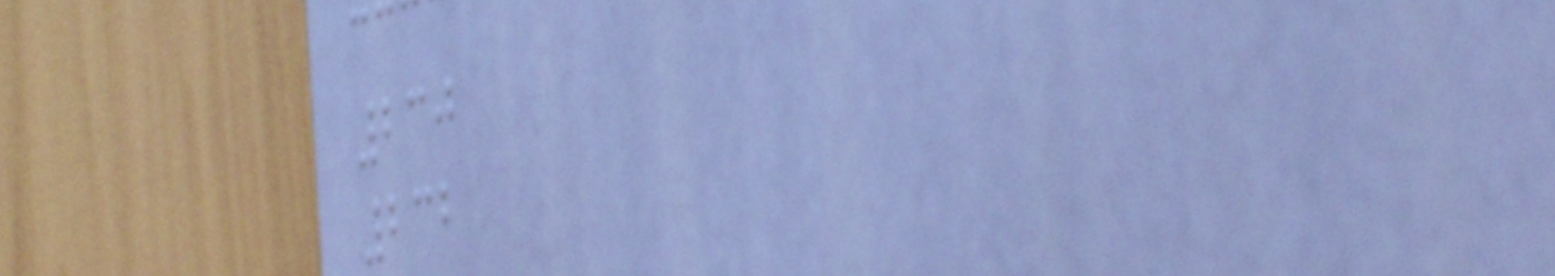230
232
